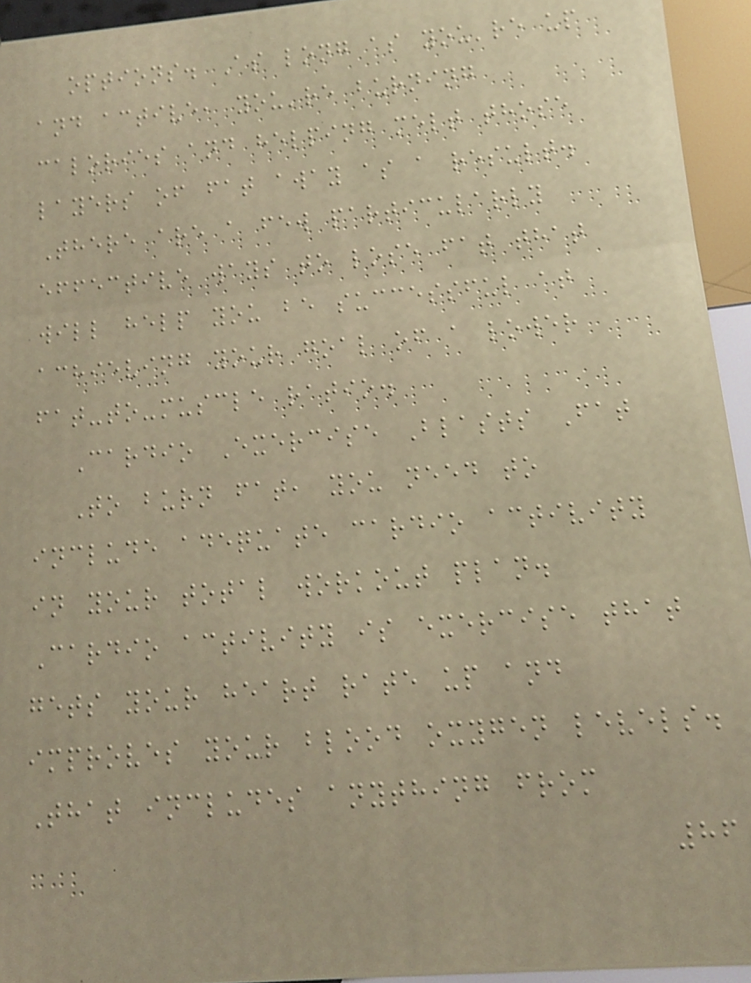options. As long as you're up
and active, you're burning
calories and helping melt those
layers of fat away as a result.
There are a few particularly
effective ways to lose fat that
will help you be successful at
achieving your goal of a lower
fat-to-muscle ratio.
Cardio Exercise Blasts Fat
To burn fat, you need to
include adequate cardio activity
in your total workout plan.
Cardio activity is exercise that
gets your heart rate up and
improves your blood oxygen levels.
That includes anything from
86
